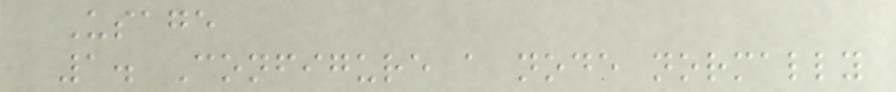Usage
1. Configure a node normally
